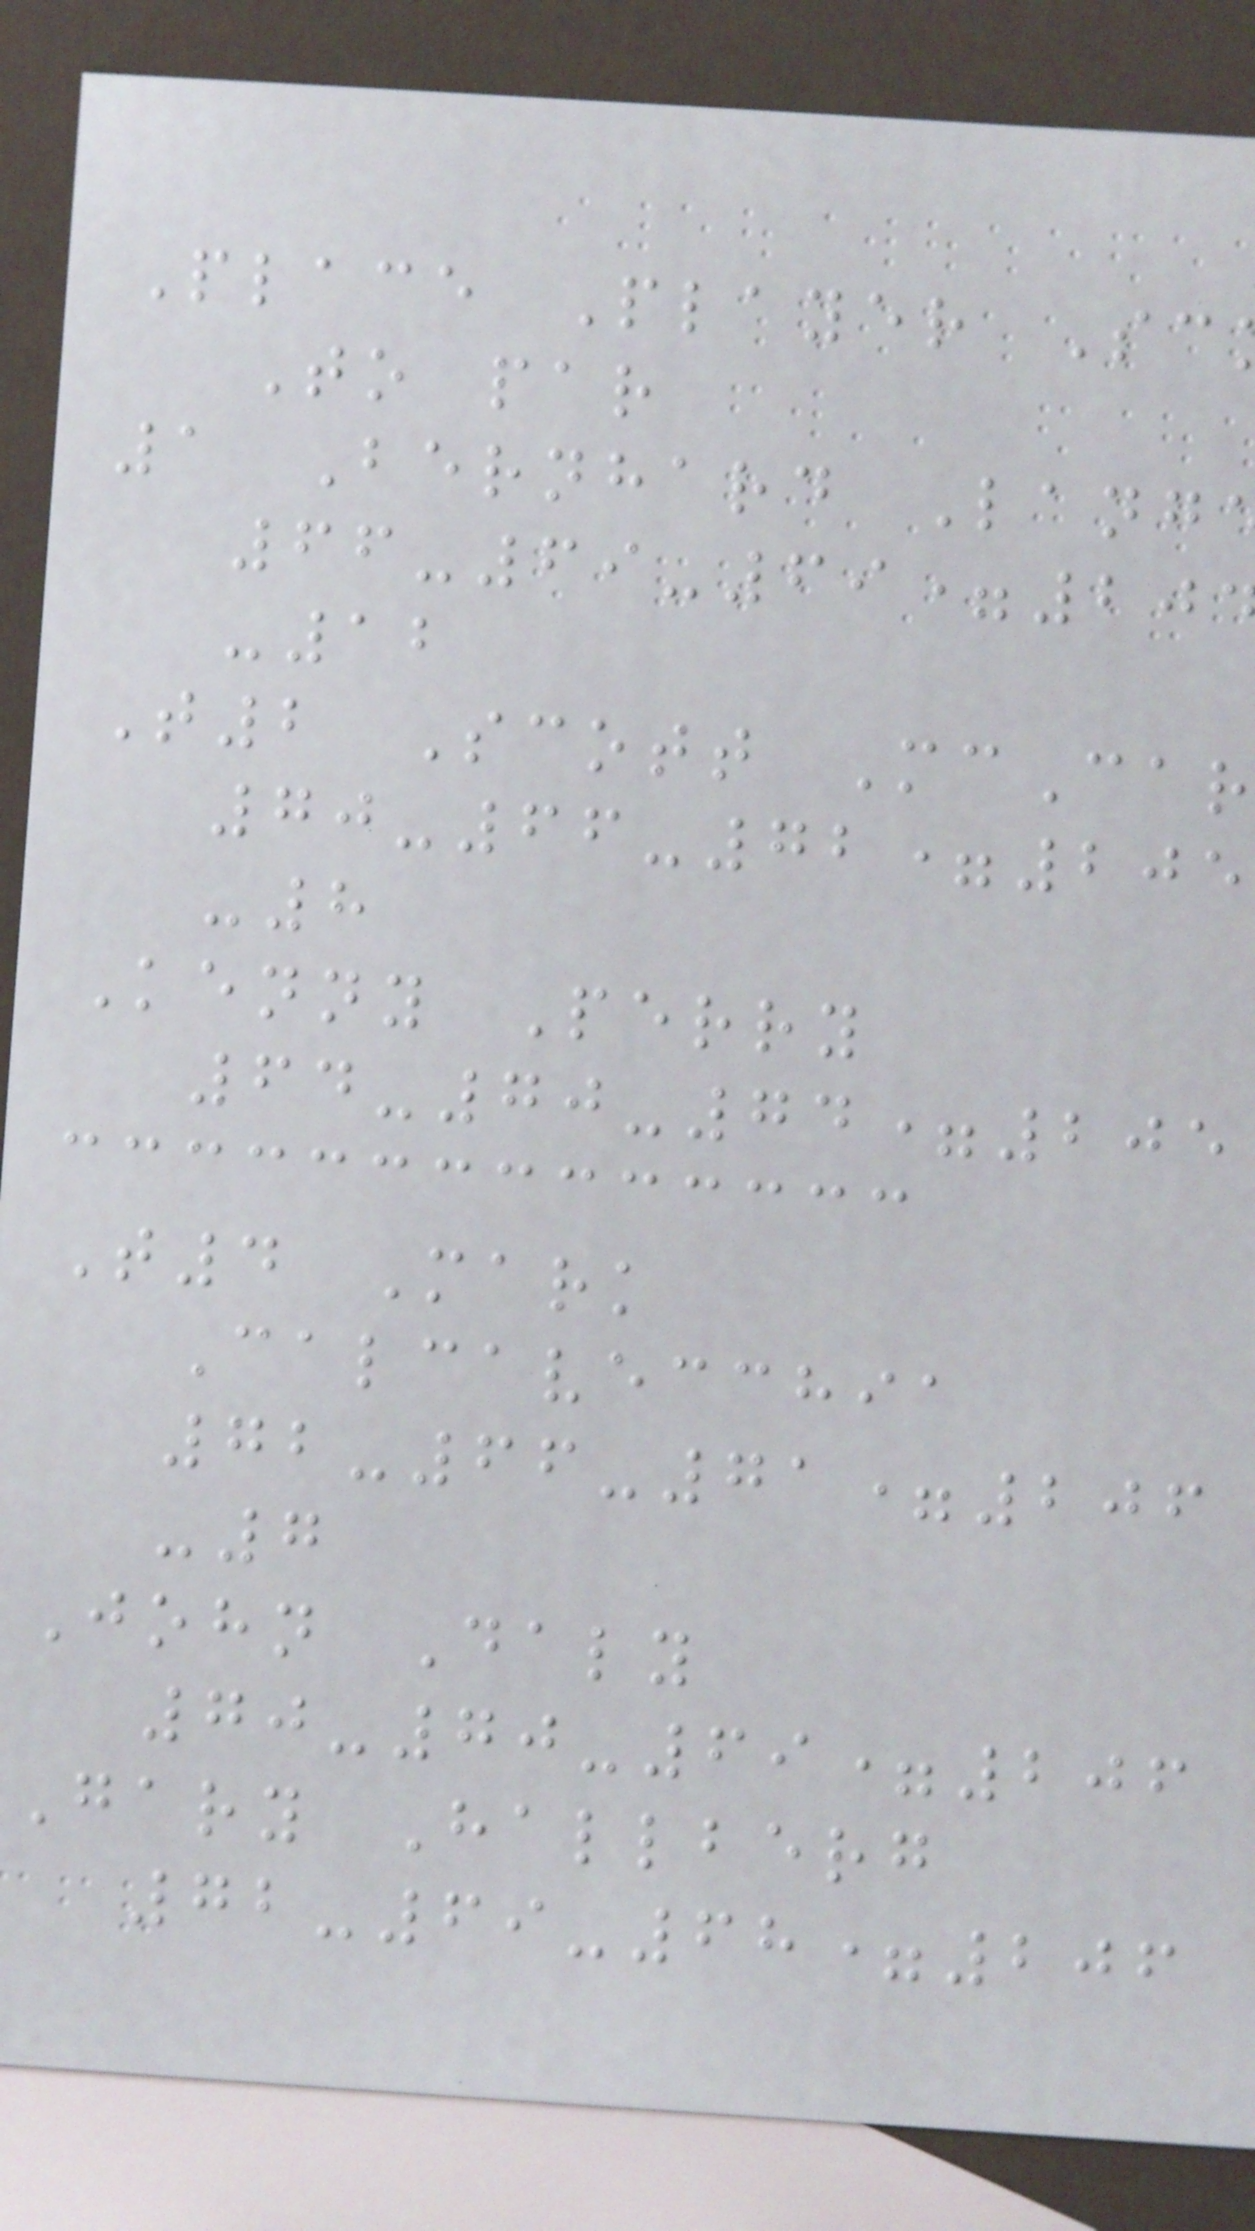Place Player Sc
To par
1 Bernhard Lang
66-69-69=20
-12
T2 Scott McCar
70-66-72=205
-8
Kenny Perry
64-70-74=205
T4 Mark
Calcavecchia
72-66-71=206
-7
John Daly
70-70-69=206
Gary Hallberg
72-69-68=206
